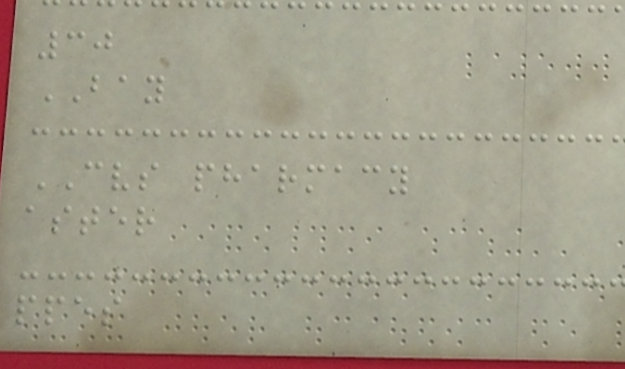30
BAY
CVS pharmacy
aster
ppes
